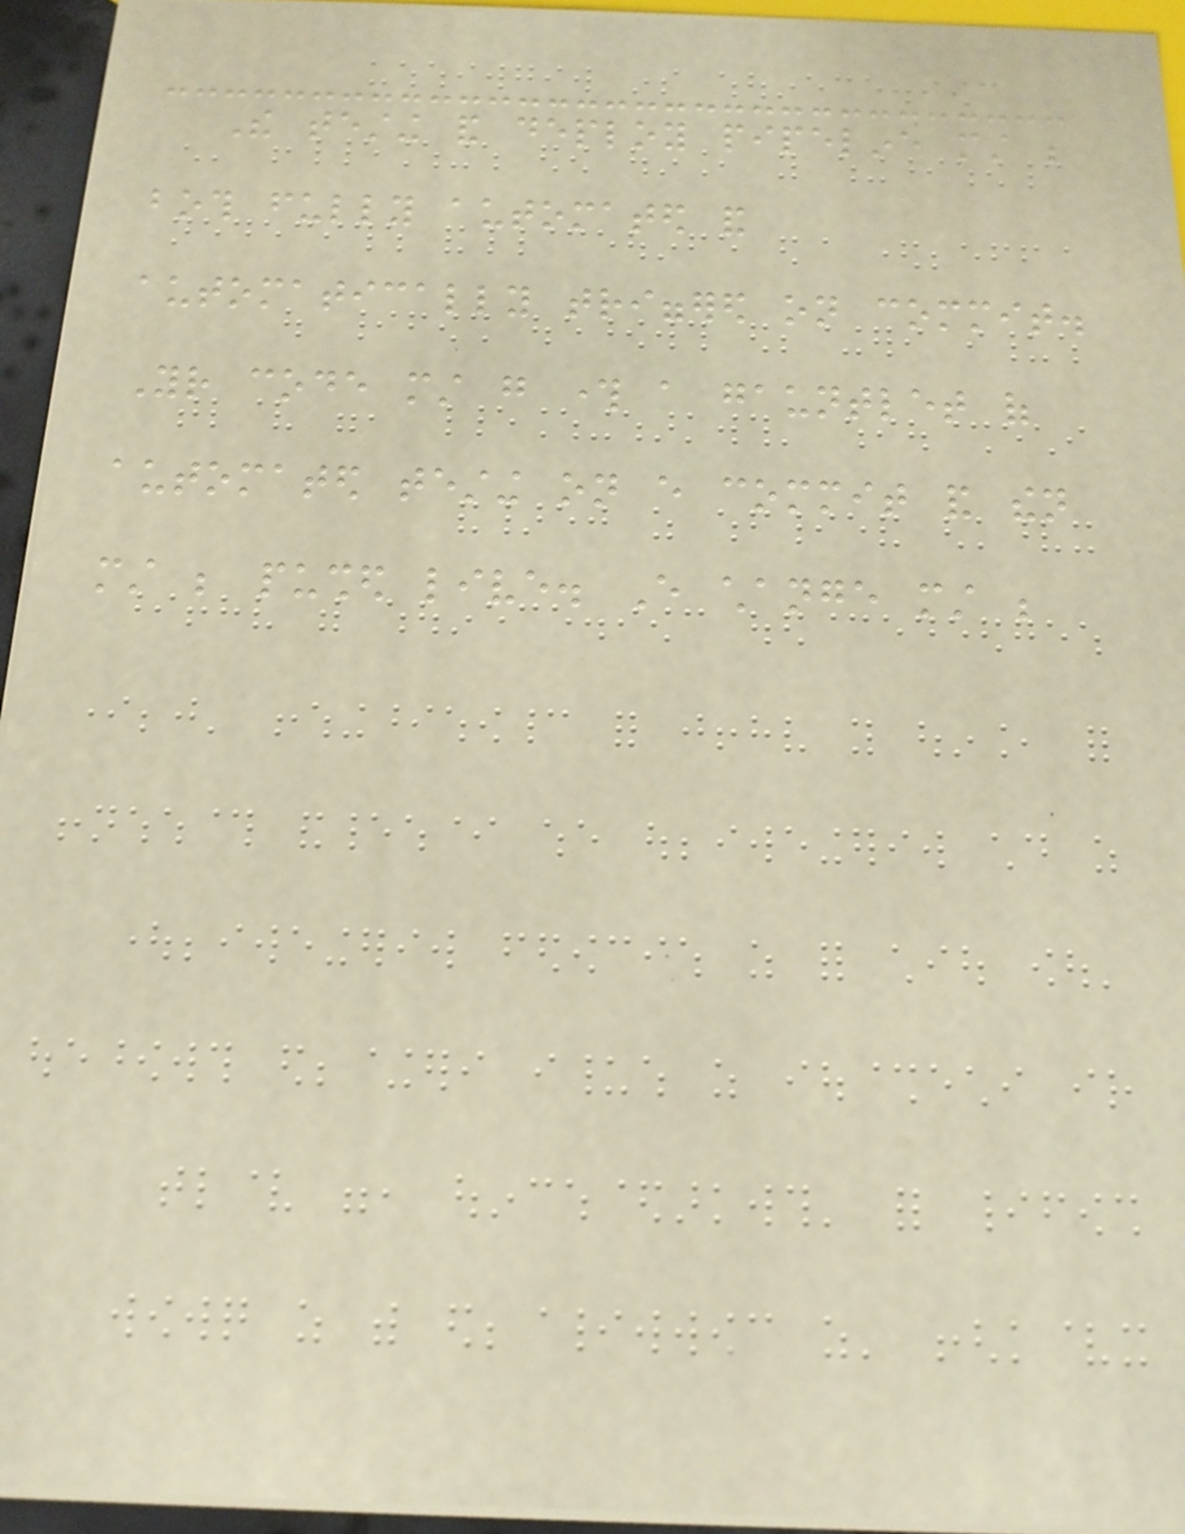The testing and deploy pipeline must be
both fully automated and
automatically triggered on commit.
Your code must go through a gauntlet of
automated testing on every commit and then
must be pushed live. Every change must be
